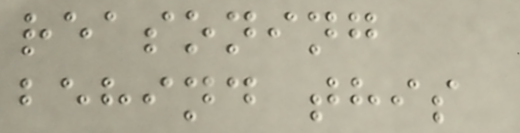reasoning
behind this
